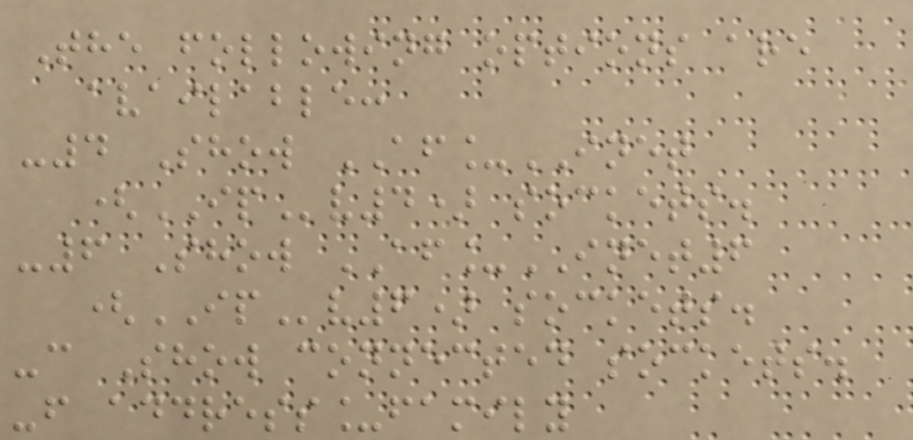The following options are
available:
-4 Show AF_INET
(IPv4) sockets.
-6 Show AF_INET6
(IPv6) sockets.
-c Show connected sockets.
-f address_family
